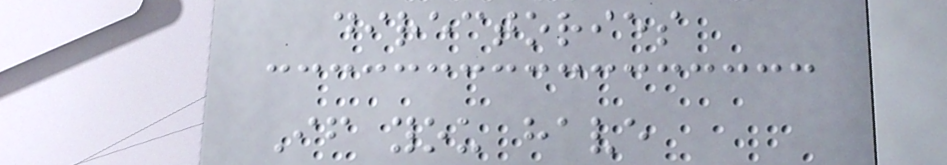directories
If you have
